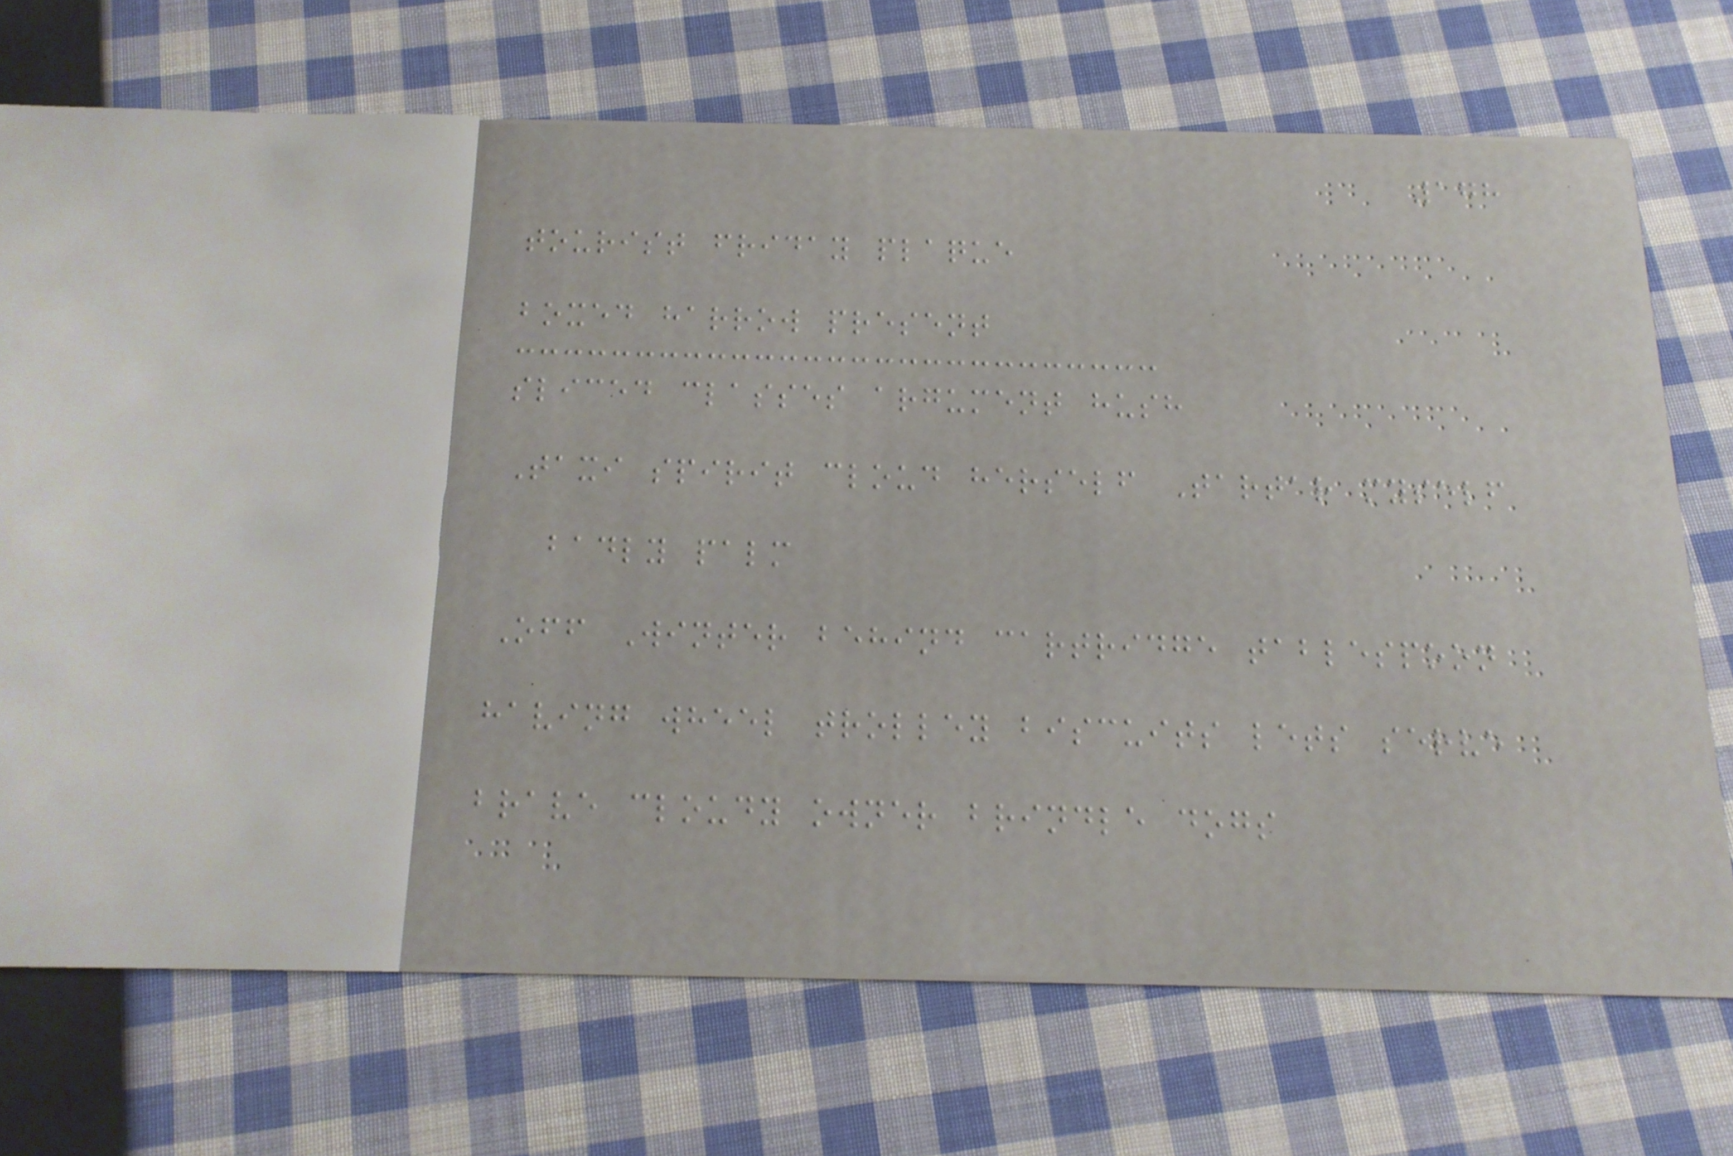178
tourist friday plaque
boxed harrow present
sliced classes argument hush
Taxi spirit cloud herself Tartar myself
badly palm
Off Winter behind cartridge tablespoon
having wheel trolley biscuits lets serve
brave cloudy owner brindle dogs
